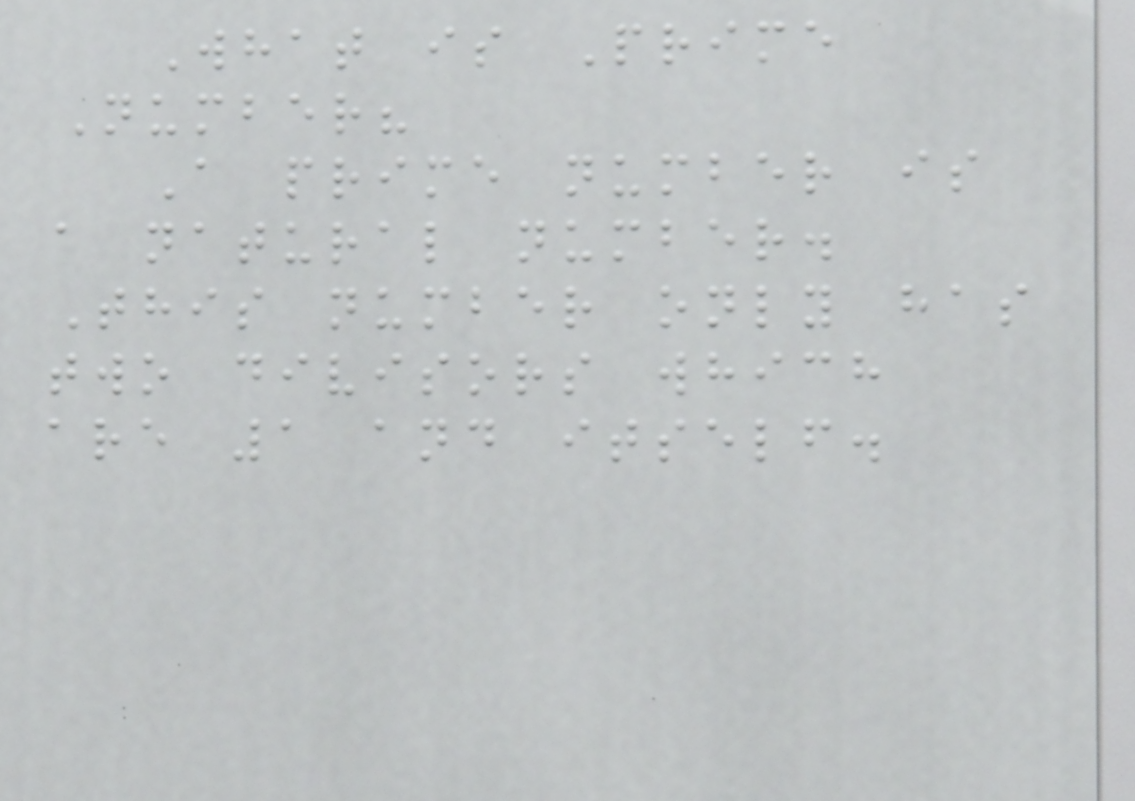What is Prime
Number?
A prime number is
a natural number.
This number only has
two divisors which
are 1 and itself.
